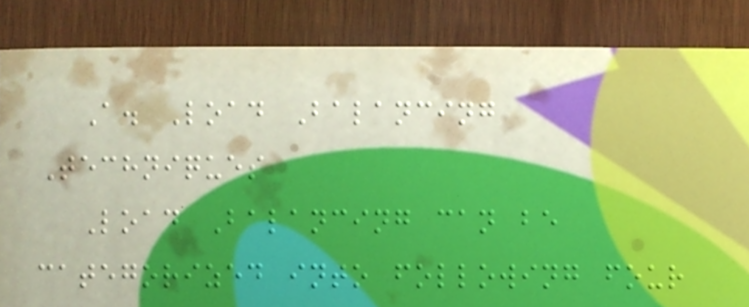A. Load Balancing
Techniques
Load Balancing can be
categorized into following four
